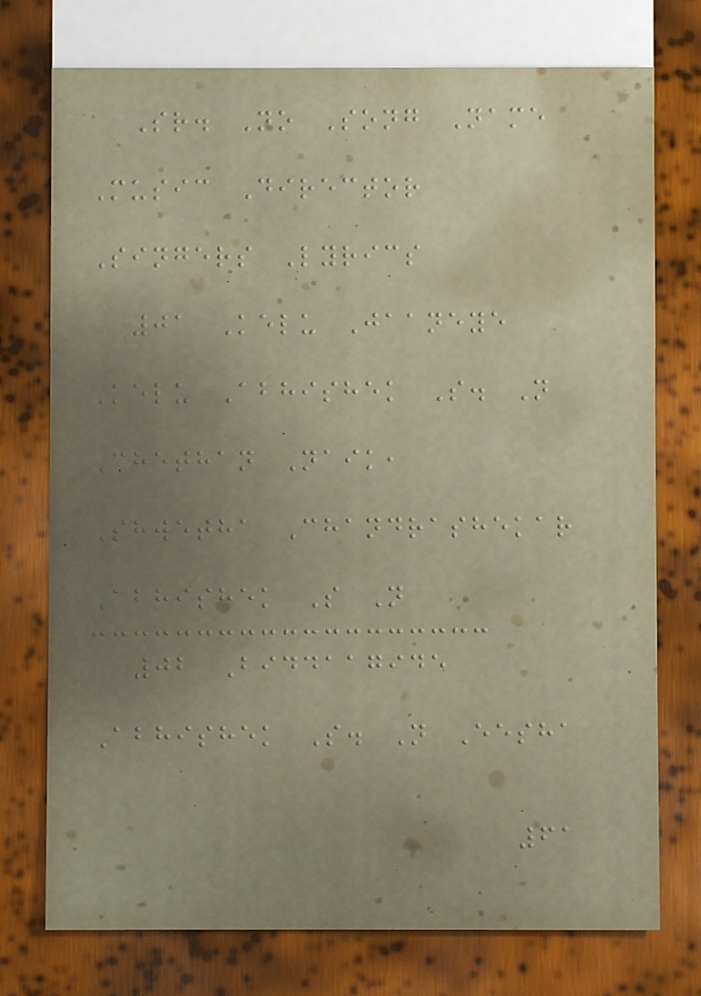Sr. No Song Name
Music Director
Singers Lyrics
01 Kelu Jaaneye
Kelu Abhishek S. N
Chethan Naik,
Shwetha Chandrashekar
Abhishek S N
02 Biddaagide
Abhishek S. N Eesha
61
